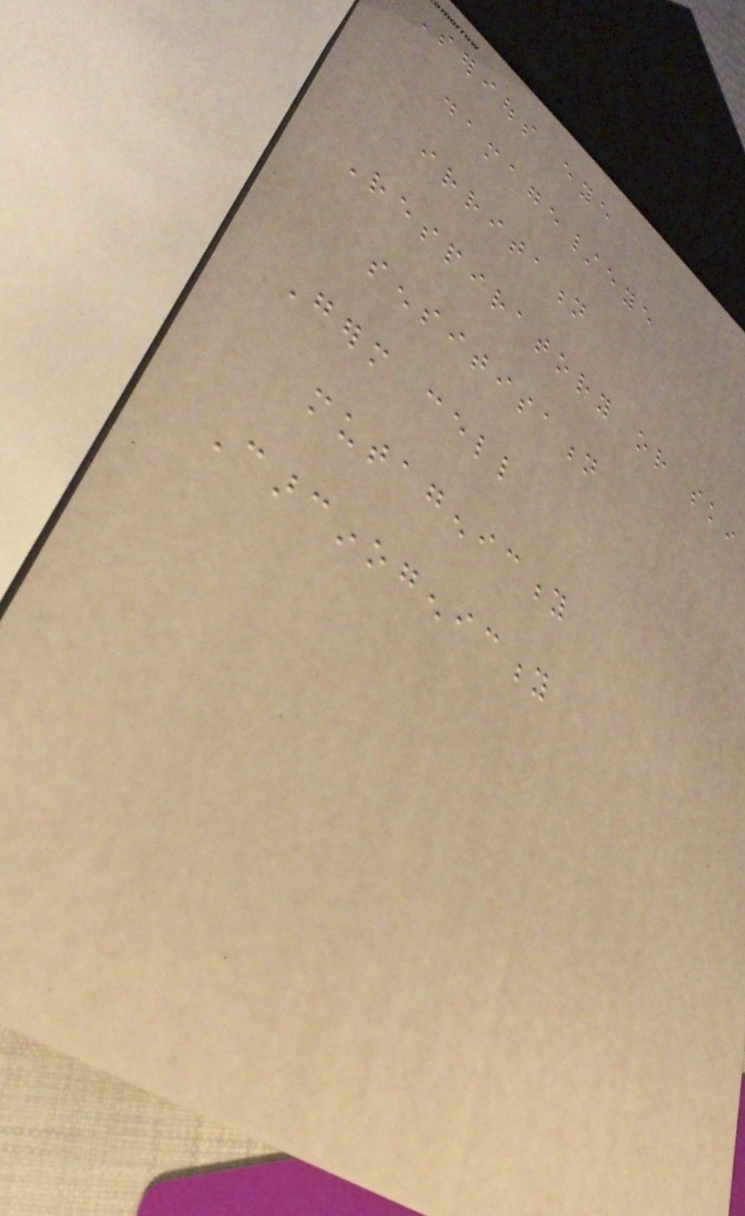Serious eye
damage/eye
irritation
Respiratory or skin
sensitisation
Germ cell
mutagenicity
Carcinogenicity
